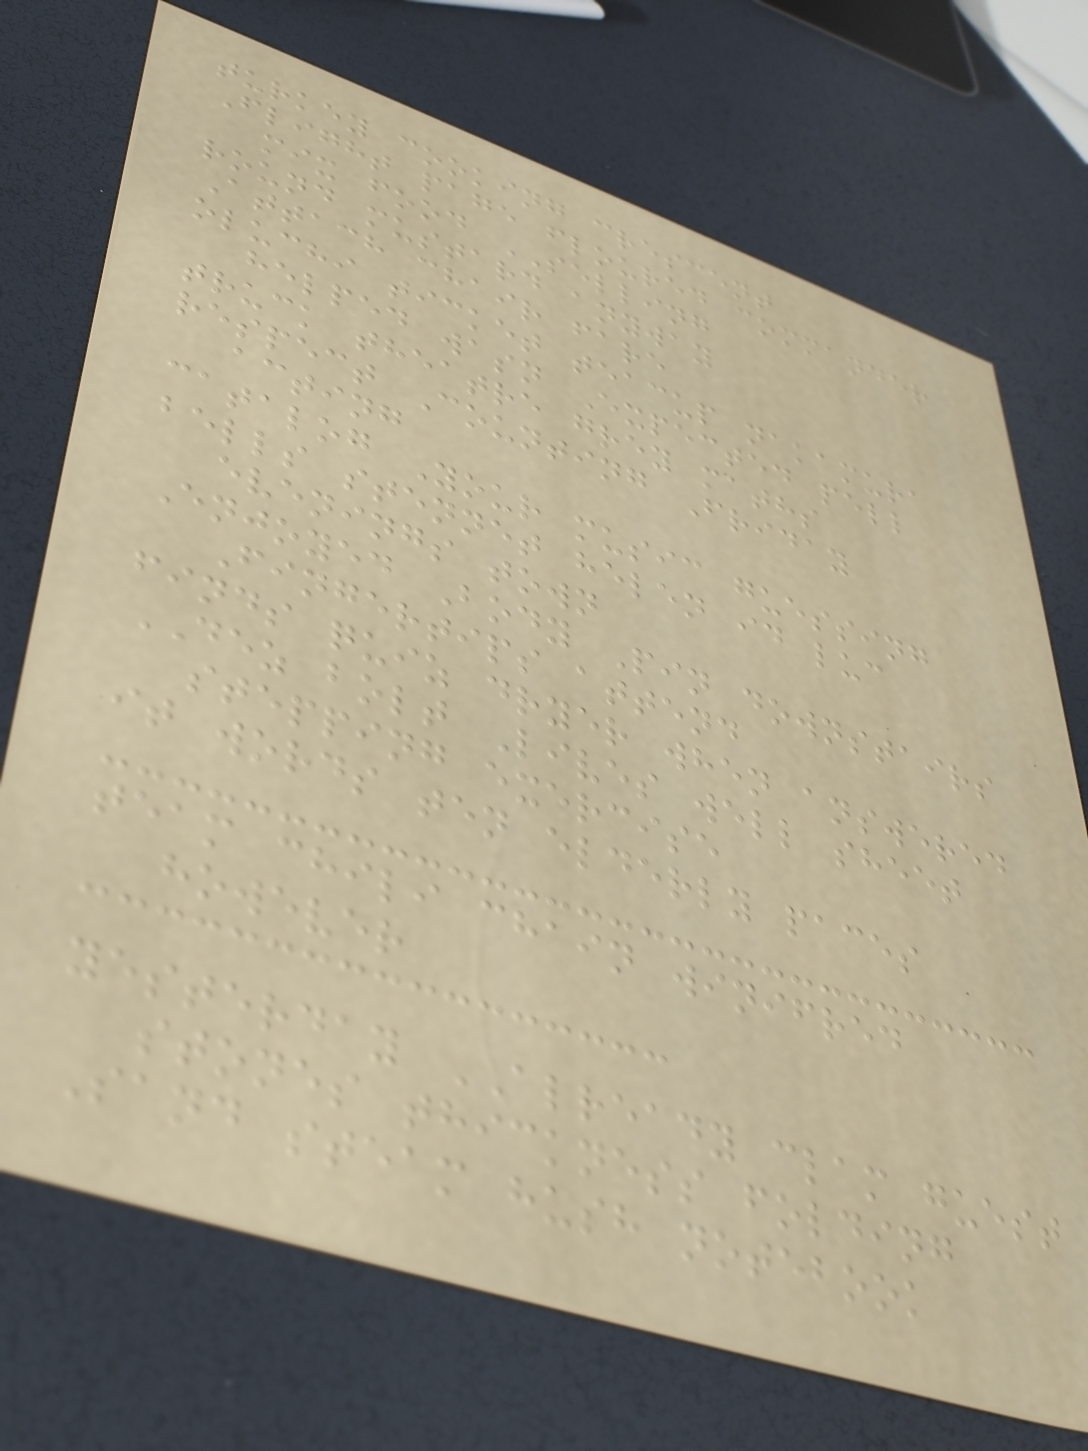turkey cooking crescent
Flight page floured commander
mix food SELLING
round mustard anyway
Attach chair fare
oluchi ticket teacup nakamura
helped wasn Expected pell
truck theatre grey maths
respect Counting Friday
acting
catalog Your music guessing
bells stennet helen id luc
evenings town
Enjoyed Body Pin downstairs
Fingertips attend
finds quiz dryer when answered
DEZ bolt Lives well sheet
stepping exercise
it words ten elderly paces
team chili chain winifred
however
yesterday ALREADY clam guest
stones thickness folding
Sand steam hush notebook
